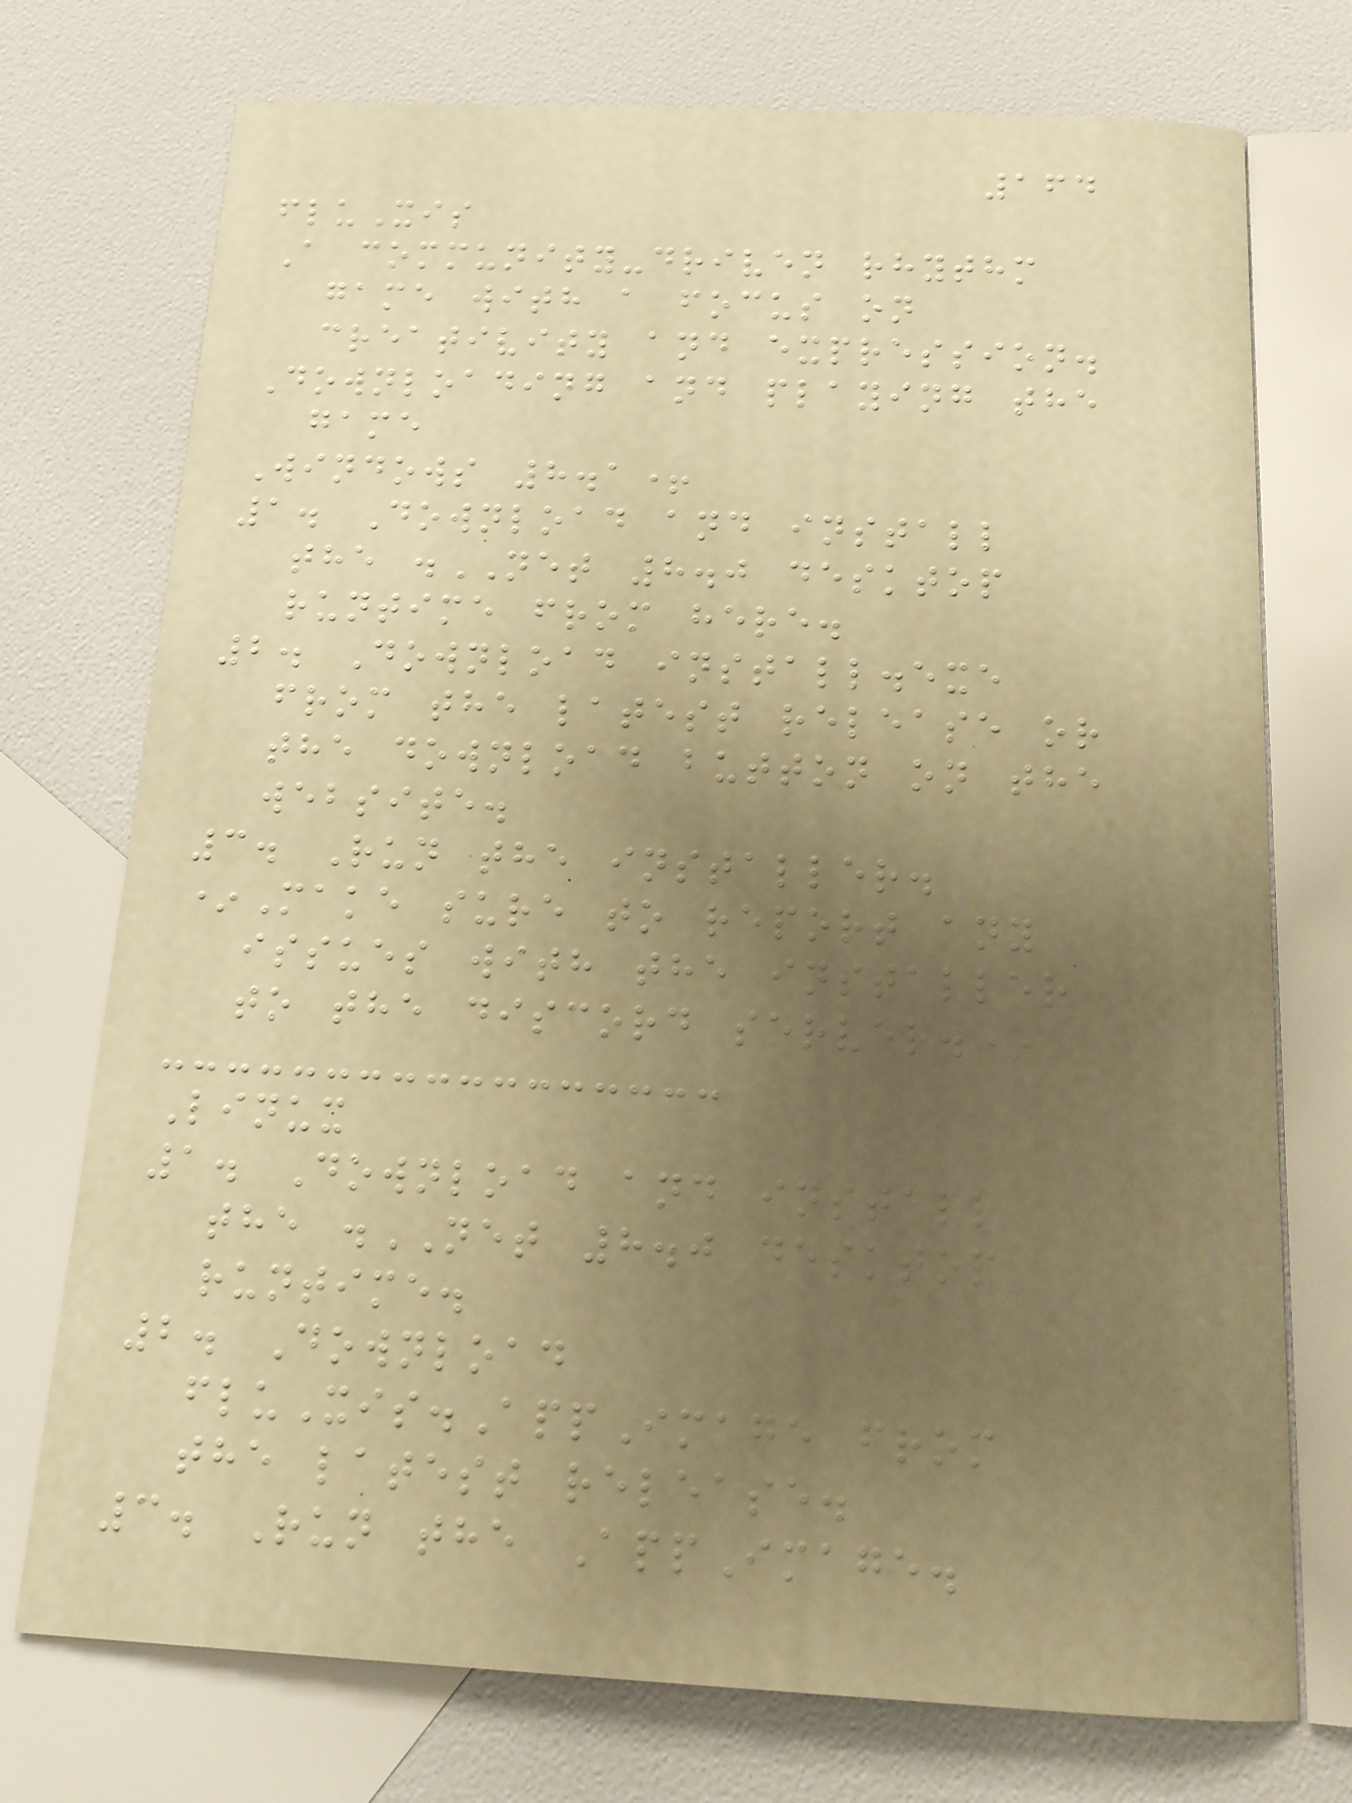164
fluXis
A community-driven rhythm
game with a focus on
creativity and expression.
Downloading and playing the
game
Windows 8.1+
1. Download and install
the .NET 8.0 desktop
runtime from here.
2. Download install.exe
from the latest release or
the download button on the
website.
3. Run the installer.
*Make sure to report any
issues with the installer
to the discord server.*
Linux
1. Download and install
the .NET 8.0 desktop
runtime.
2. Download
fluXis.AppImage from
the latest release.
3. Run the AppImage.
